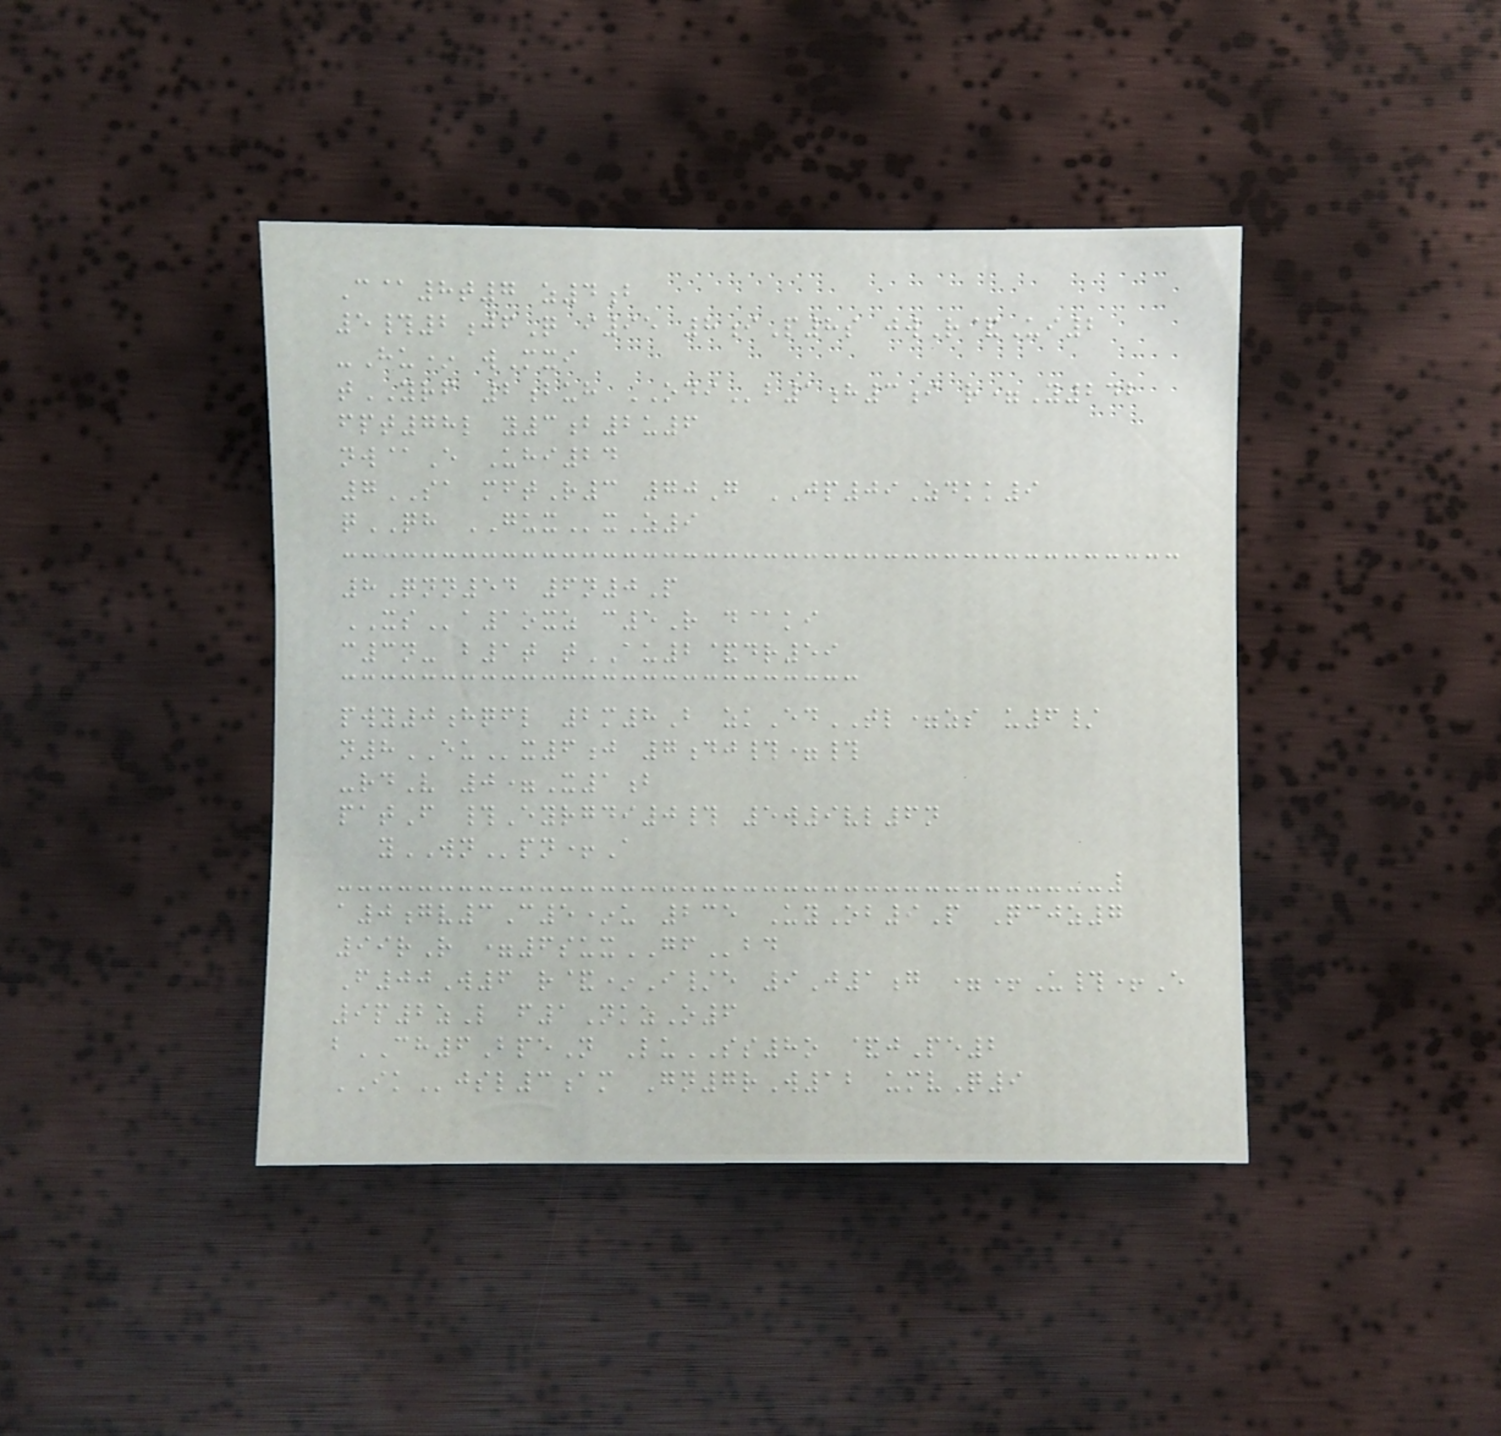C@8t7 z4b
5#2jfQ i95 8iP8s jwR&Ui2
-Hu* wMxi
tYRF 2buh ODIb1h3i r=Y242
fpt78l y3b2u6
nw@E Uhi24
7SA mftR3 70G JP09Zdkk9
qQH GUXxZ9
8Qnn54 6n0P
XSa1oxz c5R d@ki
c3n- b1t tAU2&dr59
pwy0hqfl 2m8B zkEdTL=zs u6/
n8EUx6j 7dj#=#
-rdV 0=X1b
patF #Eyrgdi0# 5w9vl6n
yWNpn+A
a0gv3C5*u 235 UyOb9P Qcjz7
99rR =6suxGFbd
F00W6 r&*I/e 9J1g =+U#+E
9p2zL f1NkzO6
bCH6BpeN LuSS8o &jPe2
IKjsl3am Gn7rW12 umvQ9
